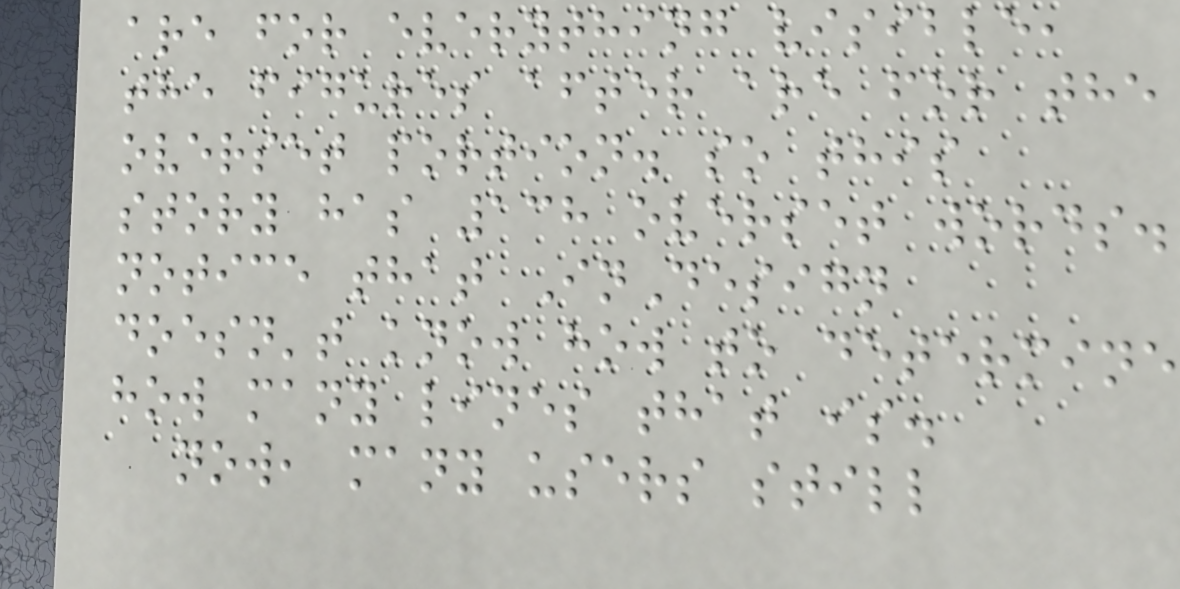are for everything visible,
the figures after are for the
overset portion. so this
story has 138 overset words.
notice that InDesign
doesn't know how to determine
how many lines that is.
now, many users still
